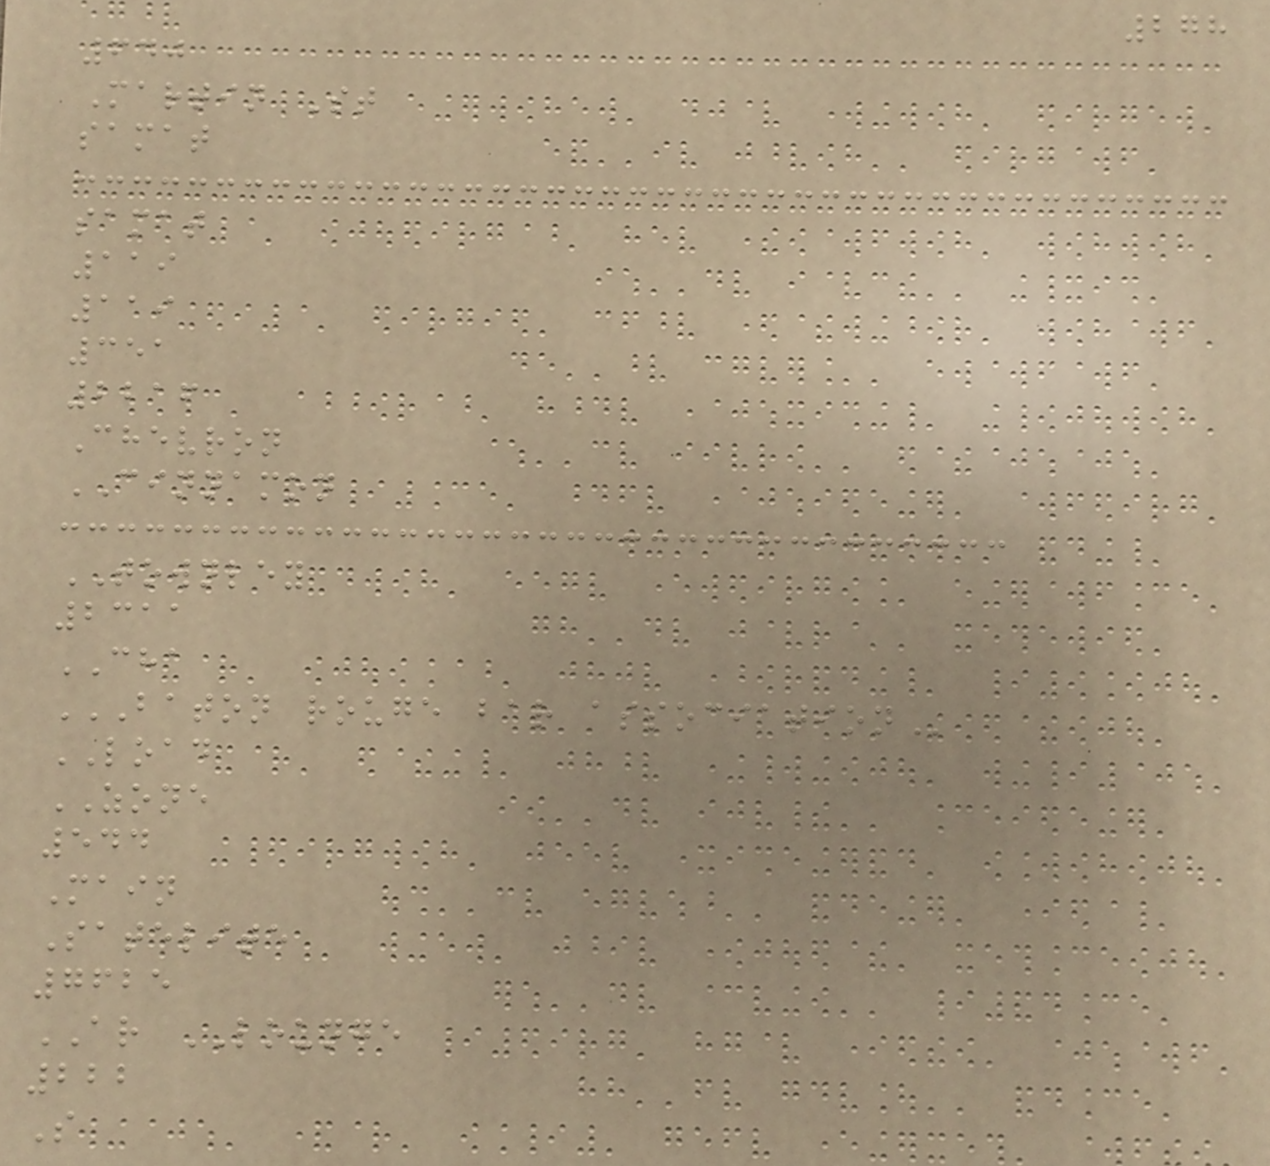278
640
Martin St
samat
samat
119
119
351
2216
Chevron
CINNAMON
TOWNLEY
2311
CHA
BATON ROUGE BAR ASSOCIATION
LOAD
ZONE
544
Main
Satelite
7625
AR LOUNGE
222
S
